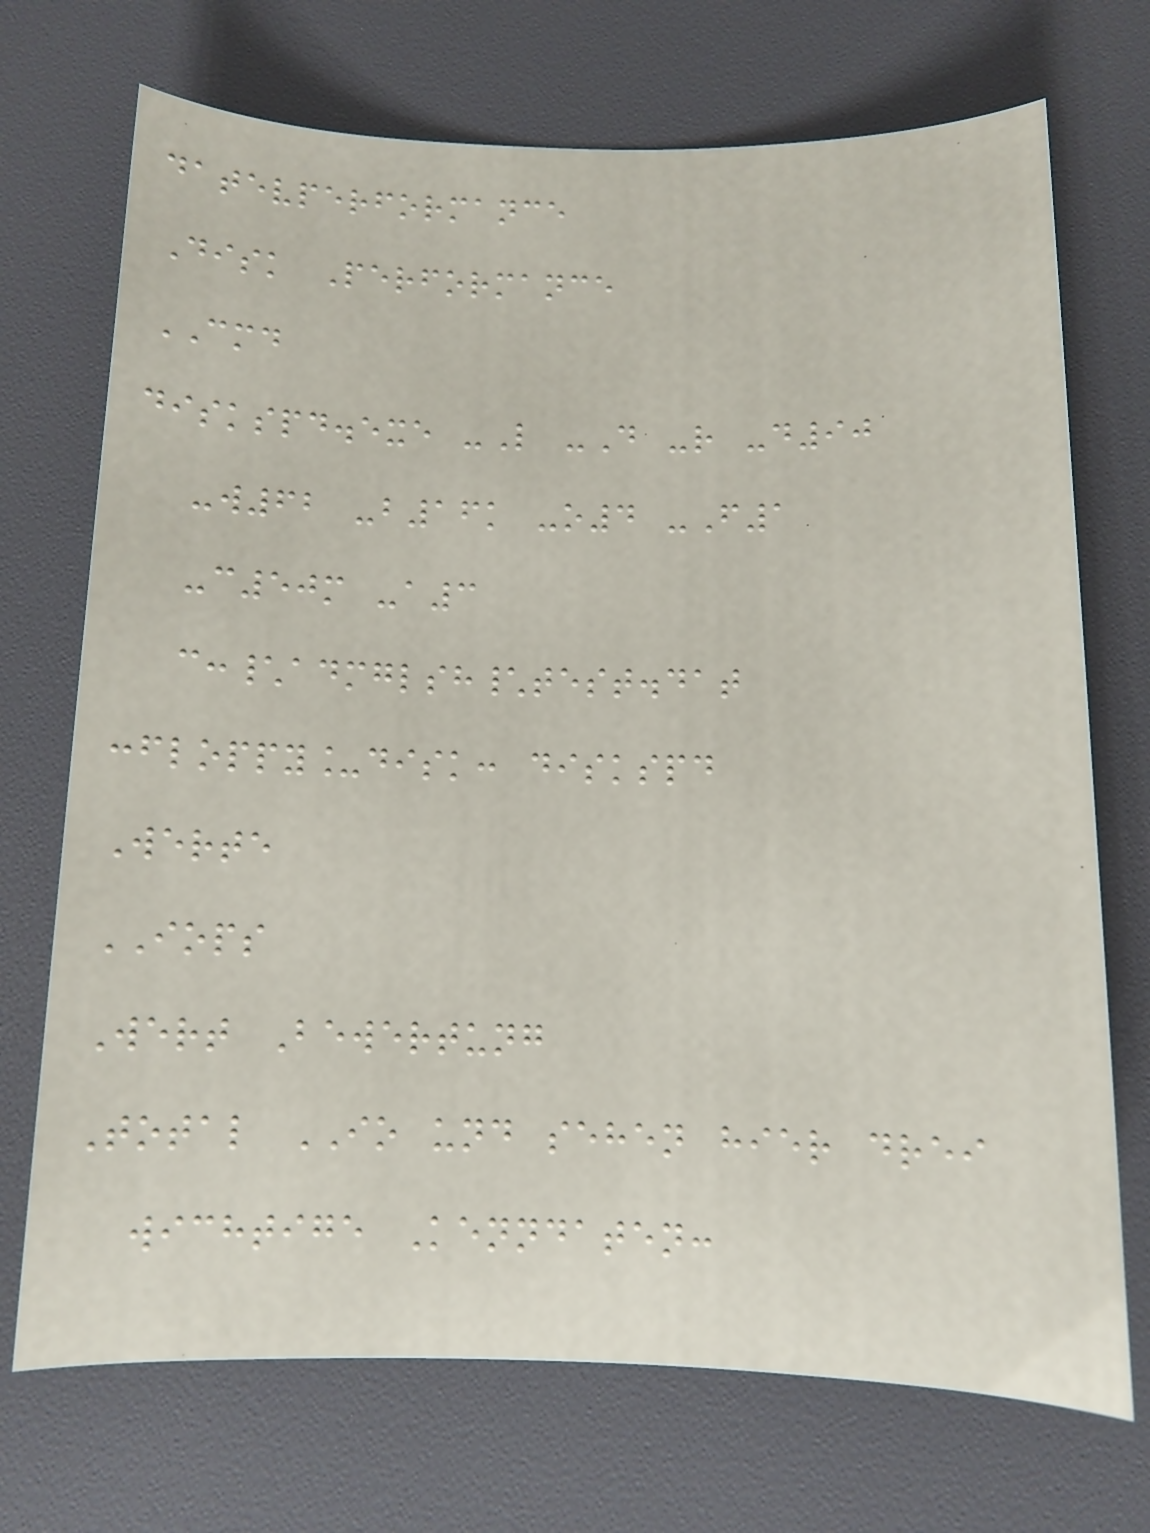datevperformance
Disk Performance
CMD
diskspd.exe -L -D -r -d90
-w62 -b16k -o4 -F1
-c50m -a3
c:\admglsh\test.dat
:floppy_disk: diskspd
Werte
IOPS
Wert Bewertung
Total IO und sehen hier drei
wichtige Kenndaten:
